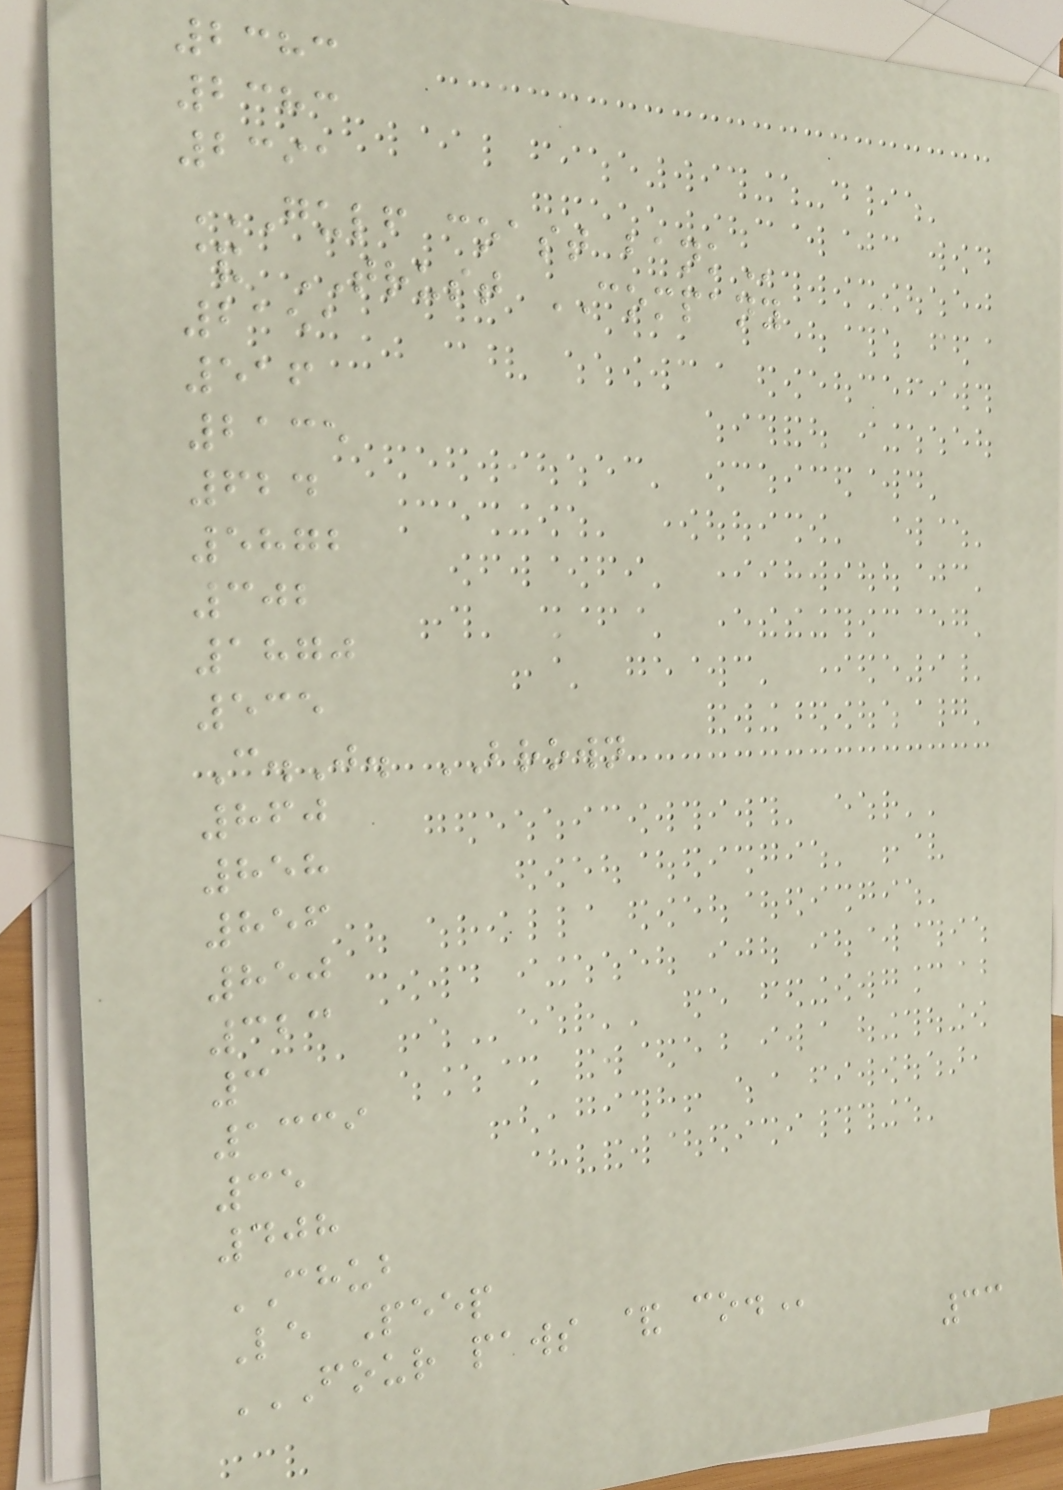2383
2383
2391
GULF COAST BANK
& TRUST COMPANY
2151
516
2135
624
5872
302
1870
535
C.J. BROWN
860
858
856
850
323
3
1339
35
408
CHUB
Le Peep
FOUR PAWS & CO.
33
